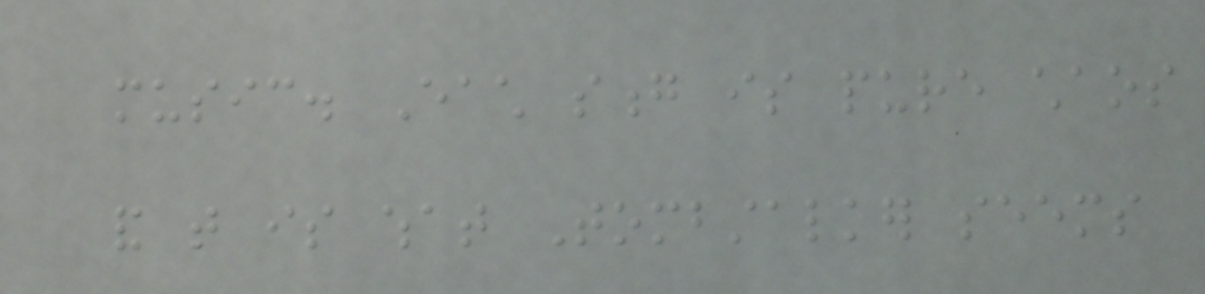music. Each song is pure chaos
and that is what Tombstalker seems
